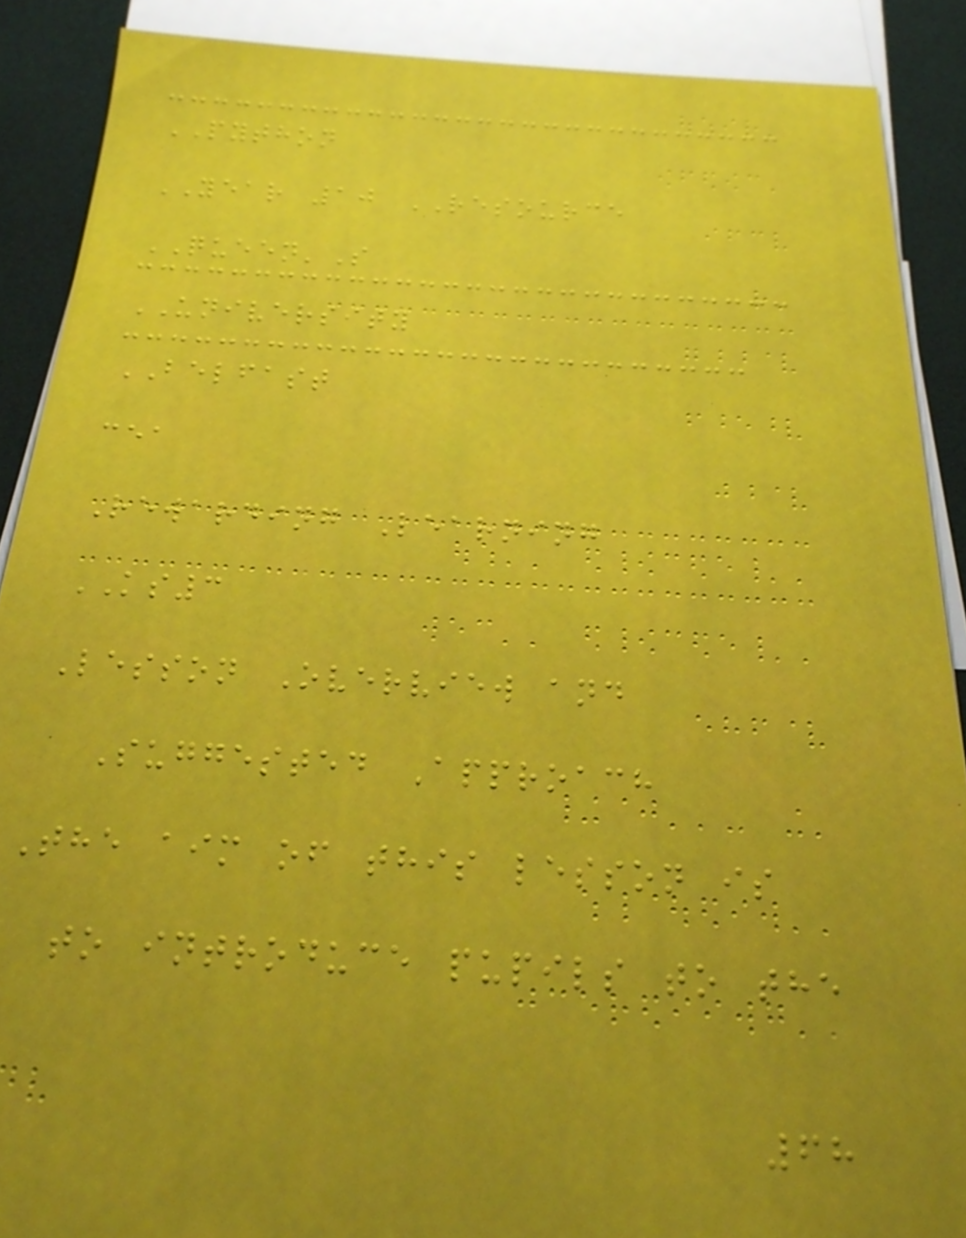PYTHON
YEAR 10 RESOURCE
QUEEN'S
UNIVERSITY
BELFAST
cea
Rewarding Learning
KS3
Lesson Overview and
Suggested Approach
The aim of this lesson is
to introduce pupils to the
68
